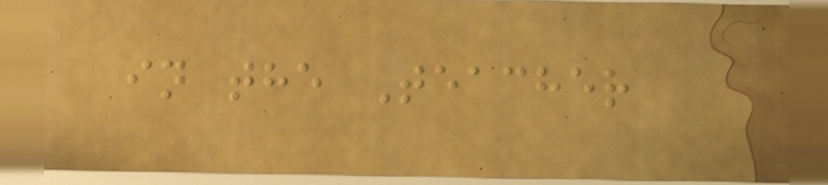in the Teacher
